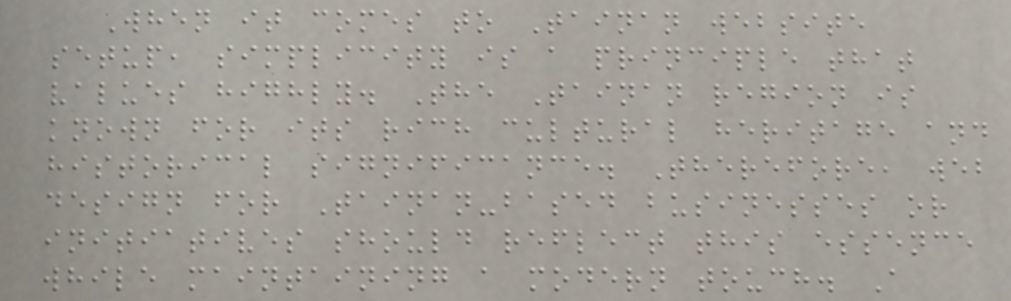When it comes to Tainan website
setup, simplicity is a principle that
values highly. The Tainan region is
known for its rich cultural heritage and
historical significance. Therefore, web
design for Tainan-based businesses or
initiatives should reflect this essence
while maintaining a modern touch. A
